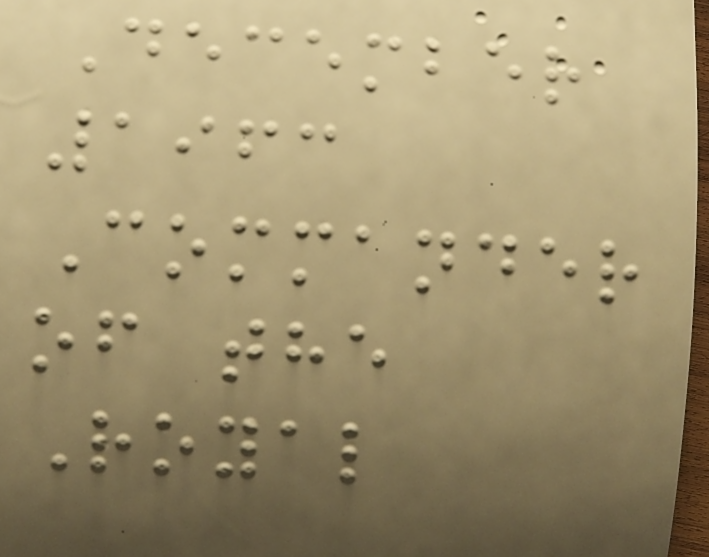December
1963
Commander
of the
Royal
